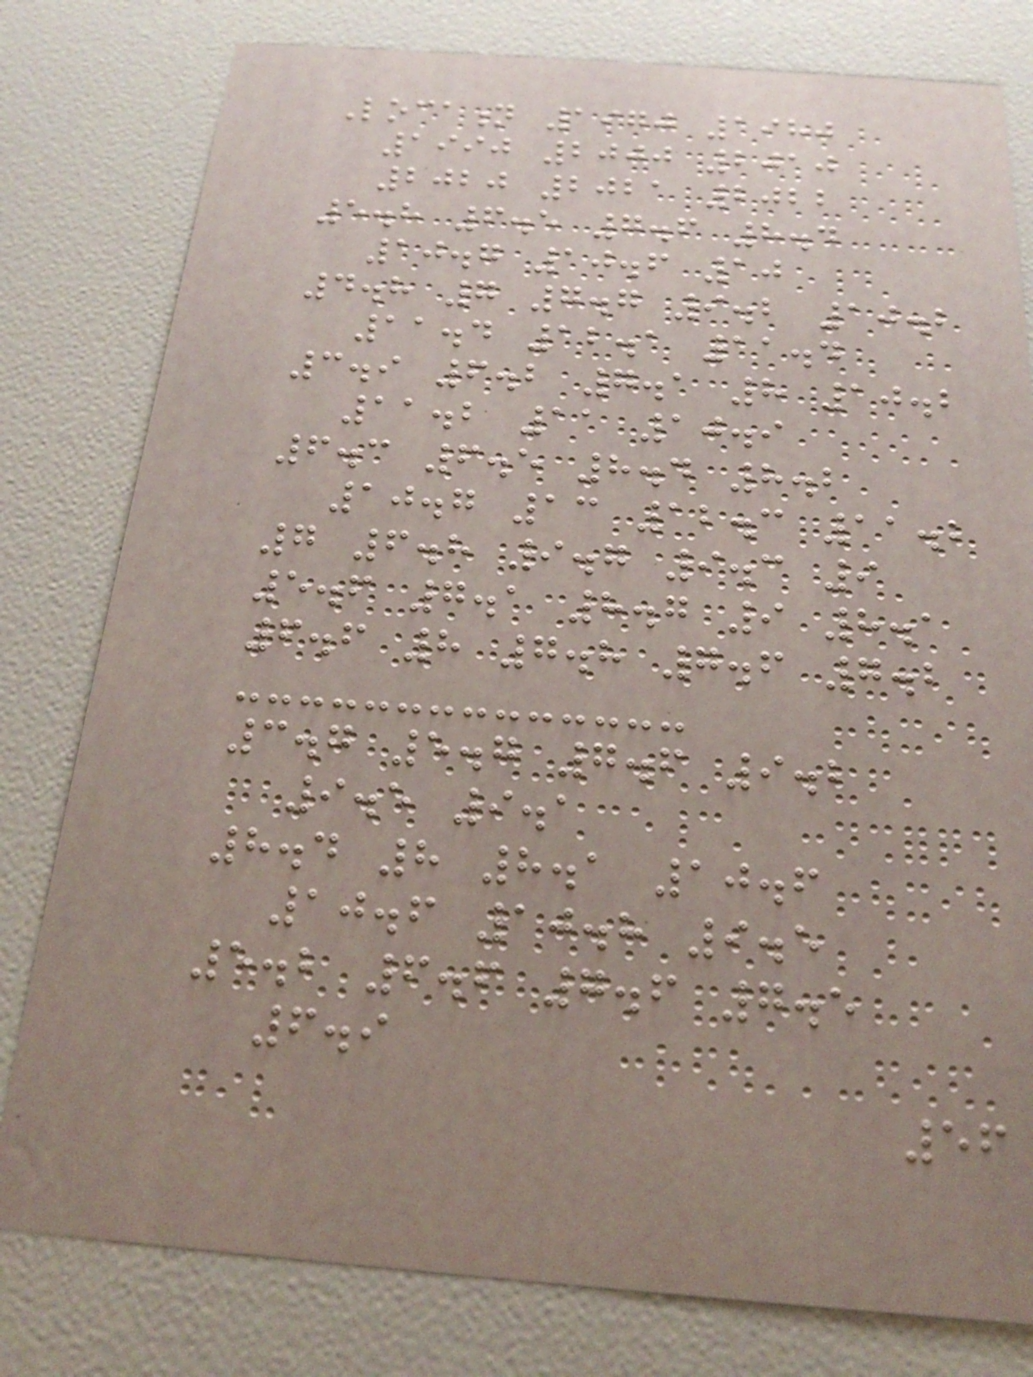Location 1970 1980
1990 2000 2010
2020 2021 2022
5.8 6.5 7.6 8.4
10.7 10.6 10
4.8 7 7.7 9.2 10.2
11.4 12.1 11.4
3.9 6.2 7.1 8 10.2
11.2 11 10.9
6.3 6.5 8.4 8.2
10.7 13 12.3 11.2
7 6.8 9.7 9.3 9
5.6 7.1 8.7 9 8.1
6.6 8 7.8 7.6 7.2
3.7 5.7 7.6 9.2
9.5 9.1
8.4 8 8.1 10.6
10.6 10.8 9.5
5.2 6.6 7.6 7.5
6.9
56
